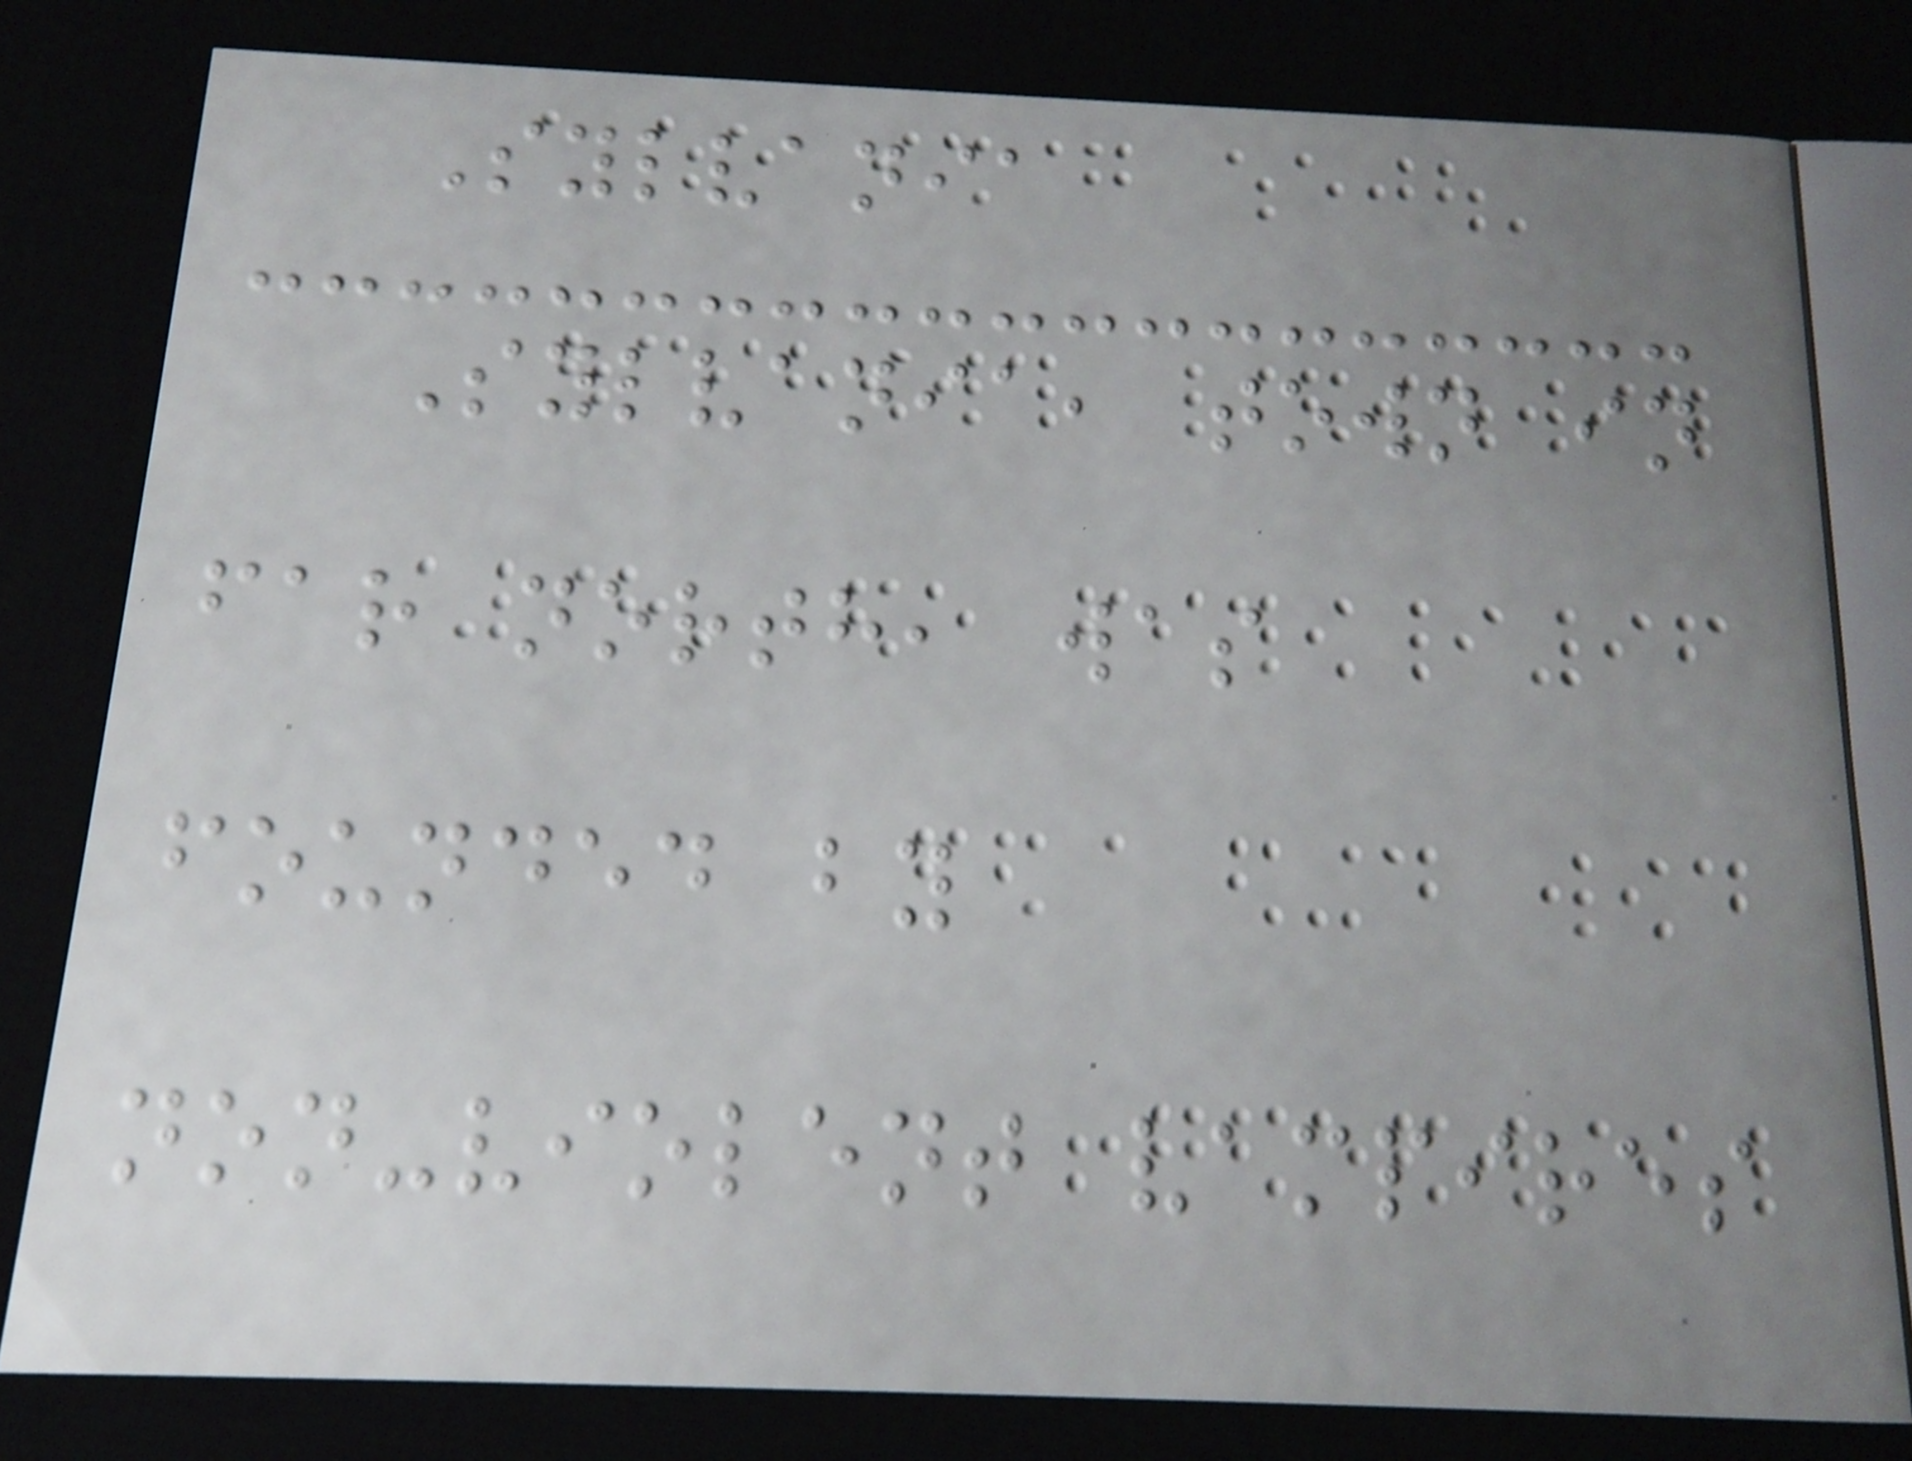Sylvania
Sylvania, town in
far north, was
founded by
non-violent vampires
